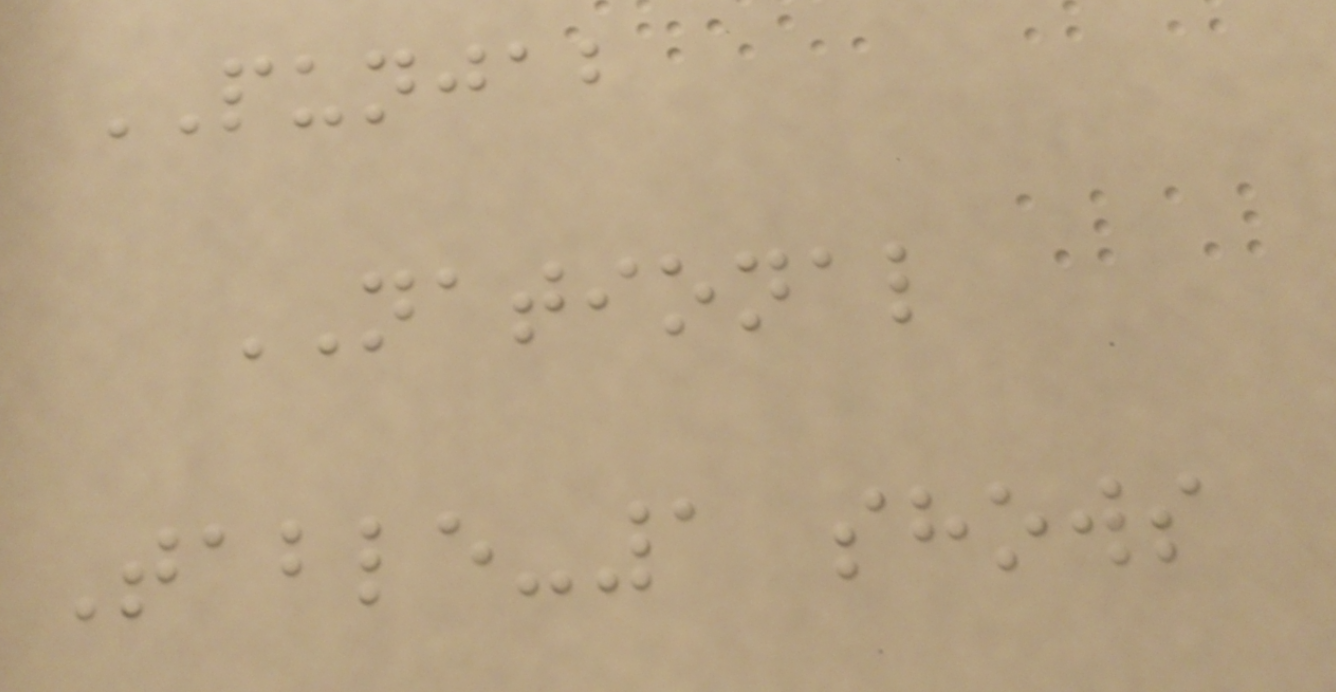PUNJAB
NATIONAL
Table-1 shows
